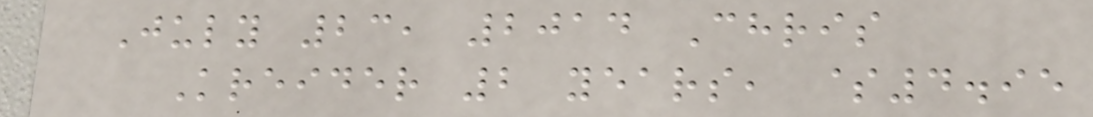July 23, 2014 Chris
Kreider 2 years, $4.95
